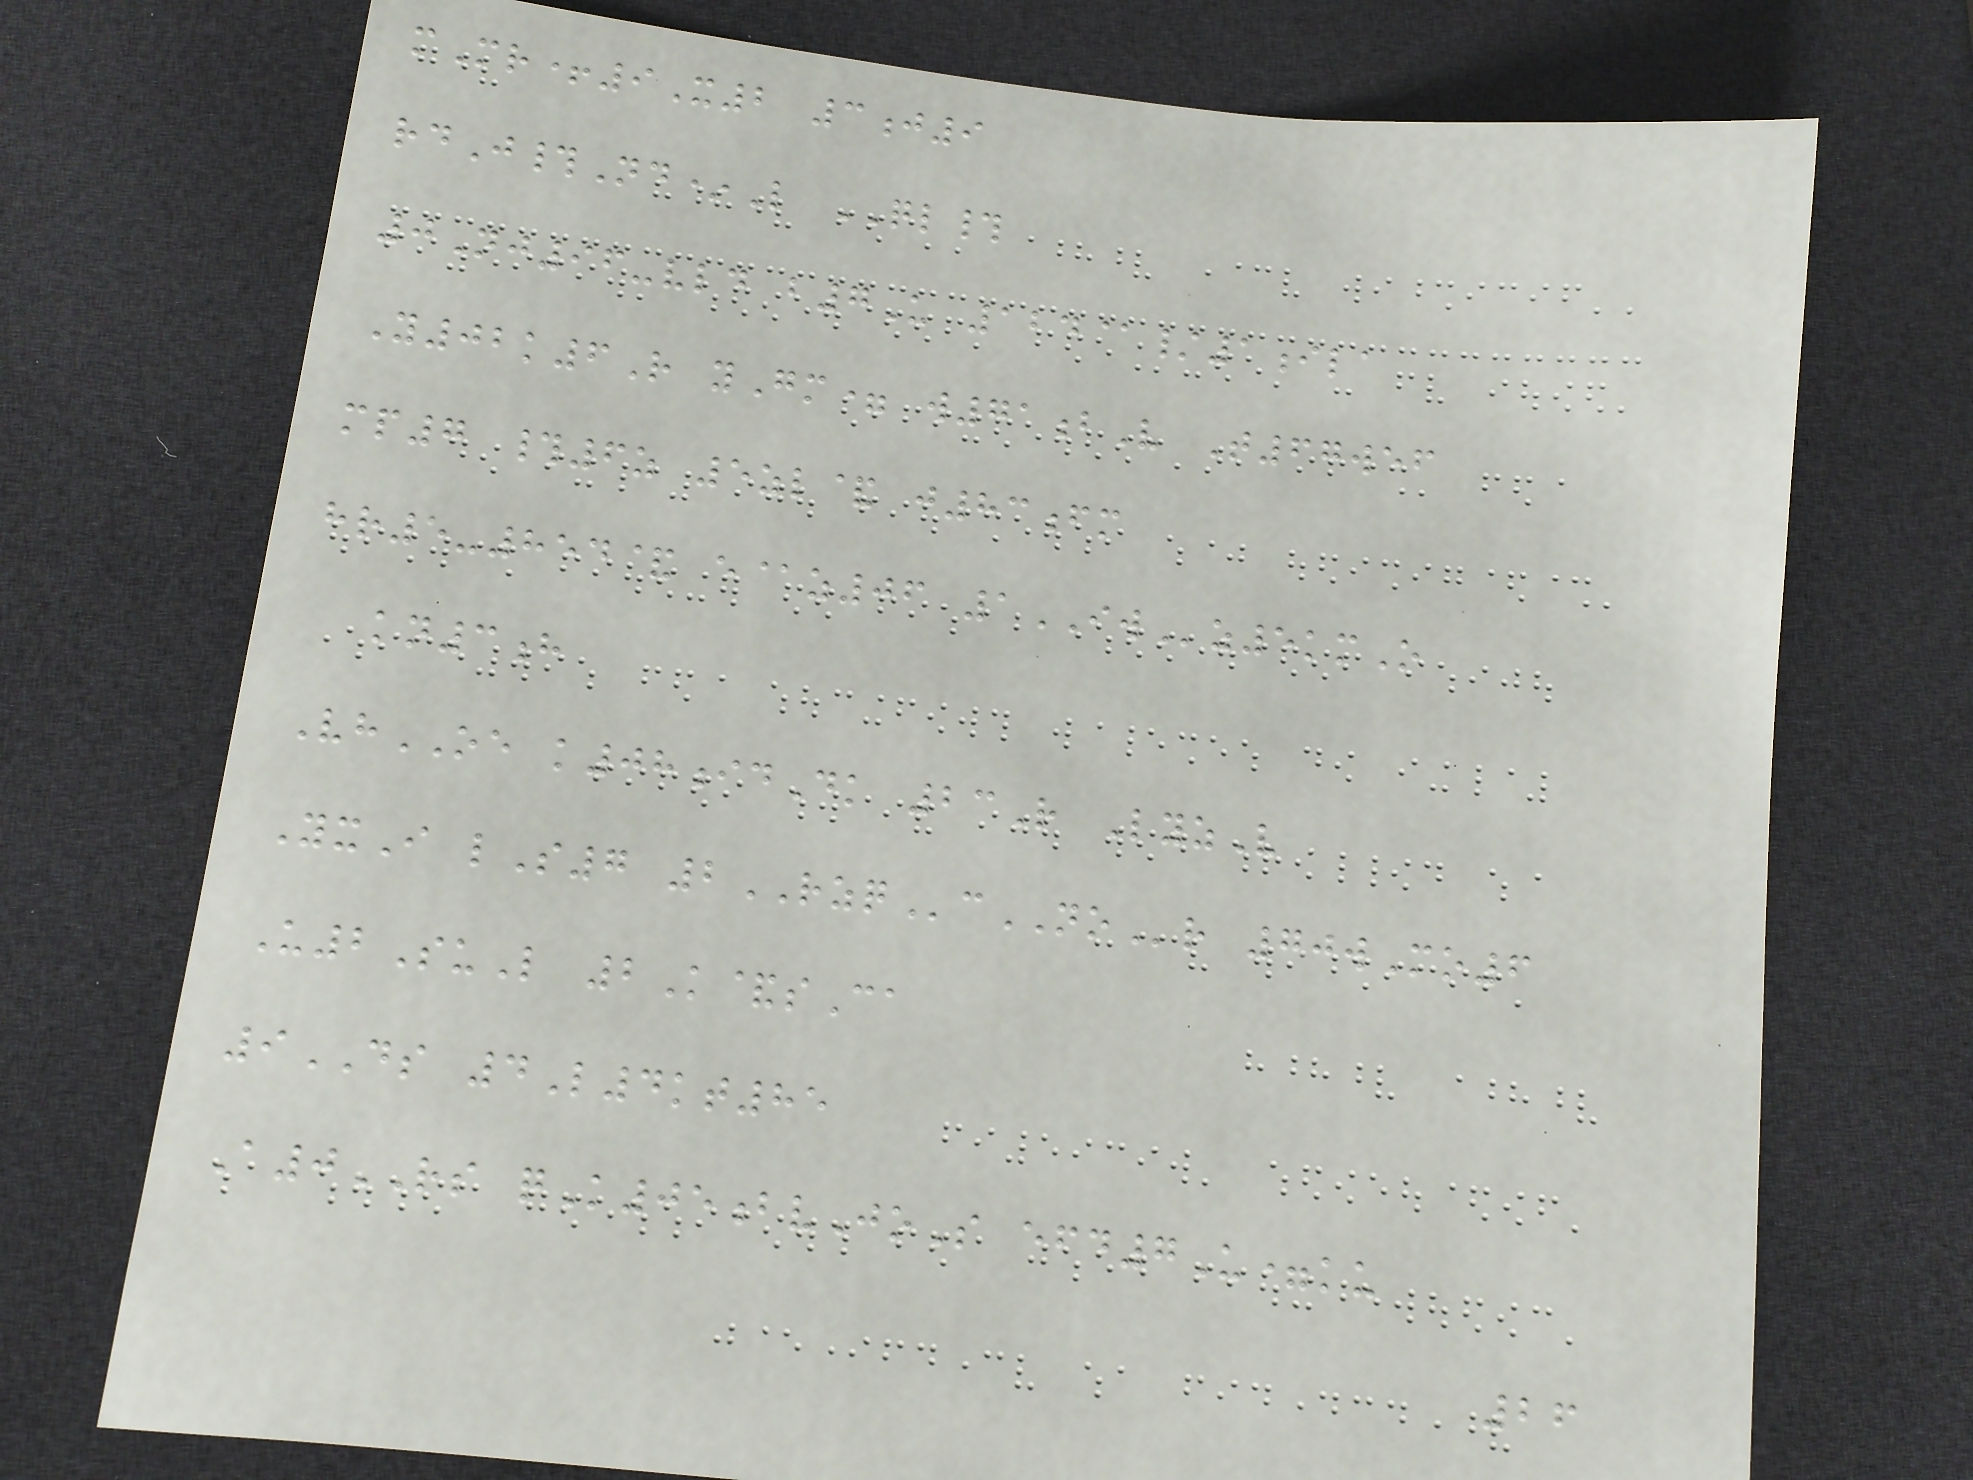mMr+9X2 3j9
rdJ#Nd*L QL#
0Nj96-vld b7U 124@/1ila
Y02k6R yGm= w71bV T67wef
mp7 #6z 5zl& j83fm
hr5-854& e@z06 1IWz5kmO
kn3h
VhOE k08idDk 23R LyzV
YxI lS7 2RZQcNOr 70wMo6
U2SuL 2K&sCa
9DS 4L4kt85
A0RS qK05bvJoS efd7U=ku
26
